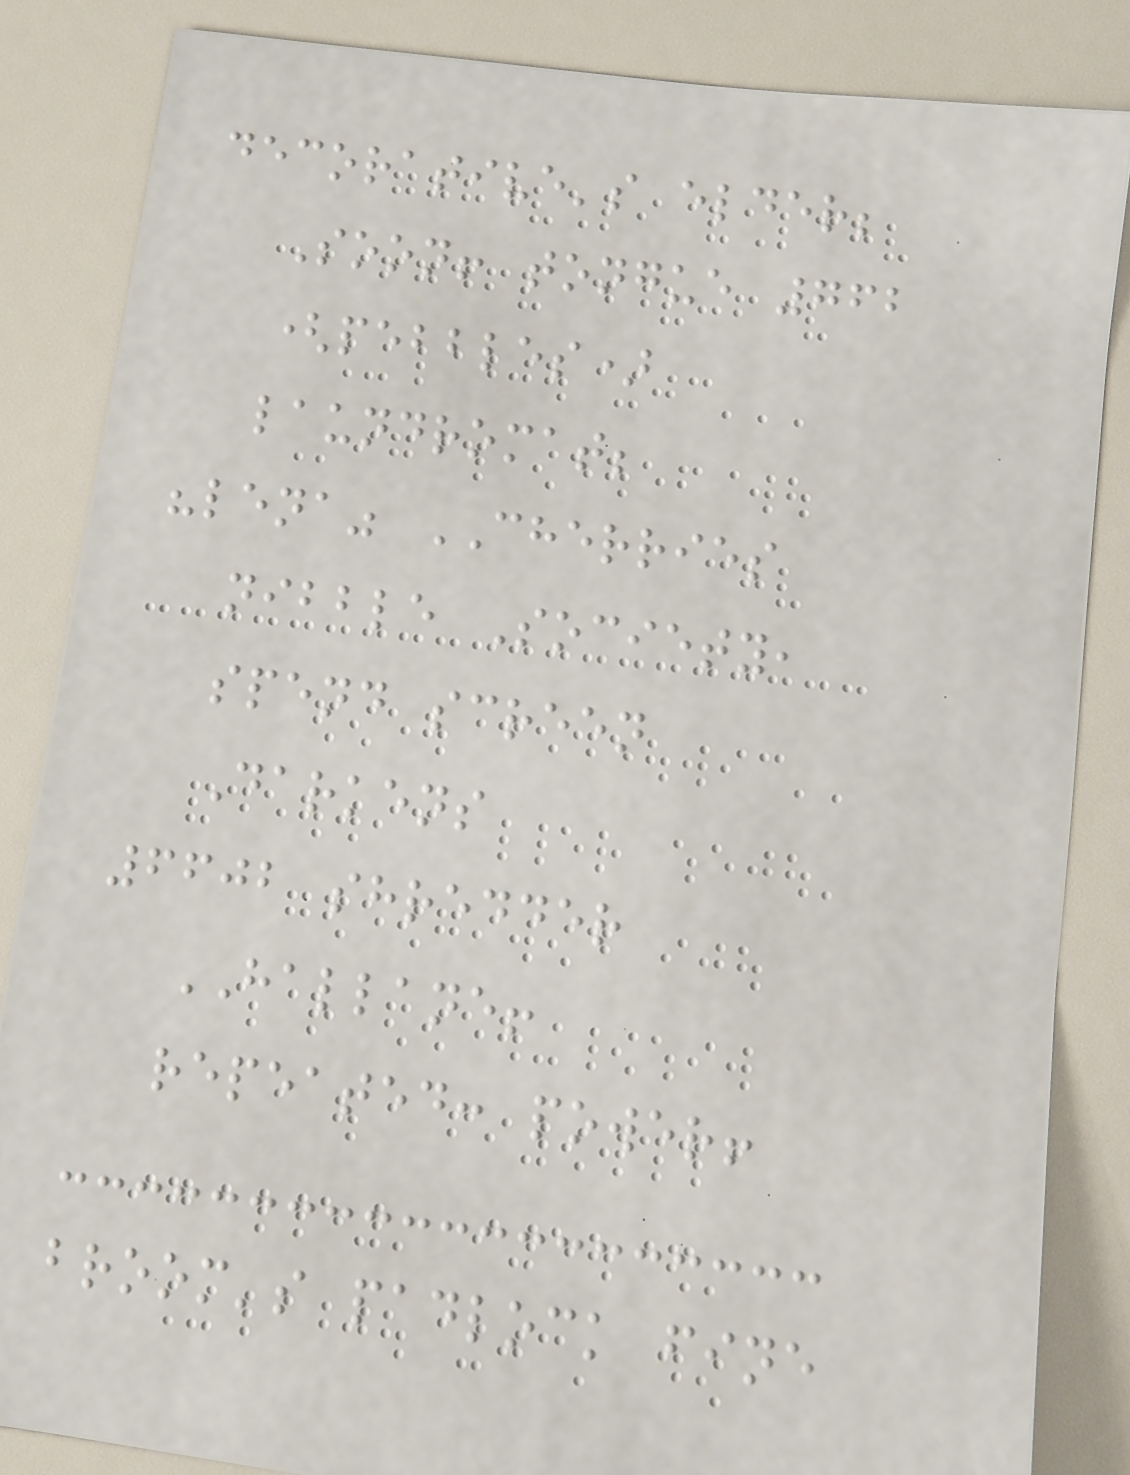decorative's elder;
Soon! tongue 762
(pebbles)
laundromat;
"lena" CHERRIES
nibble Society,
spend screen
Darkens
6602 shredder
HALLANE!
repeated: power!
broom's padlock fine
